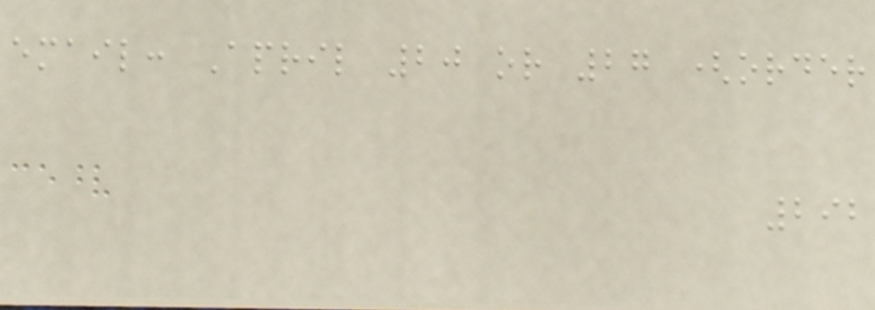email: April 20 or 27 (order
292
